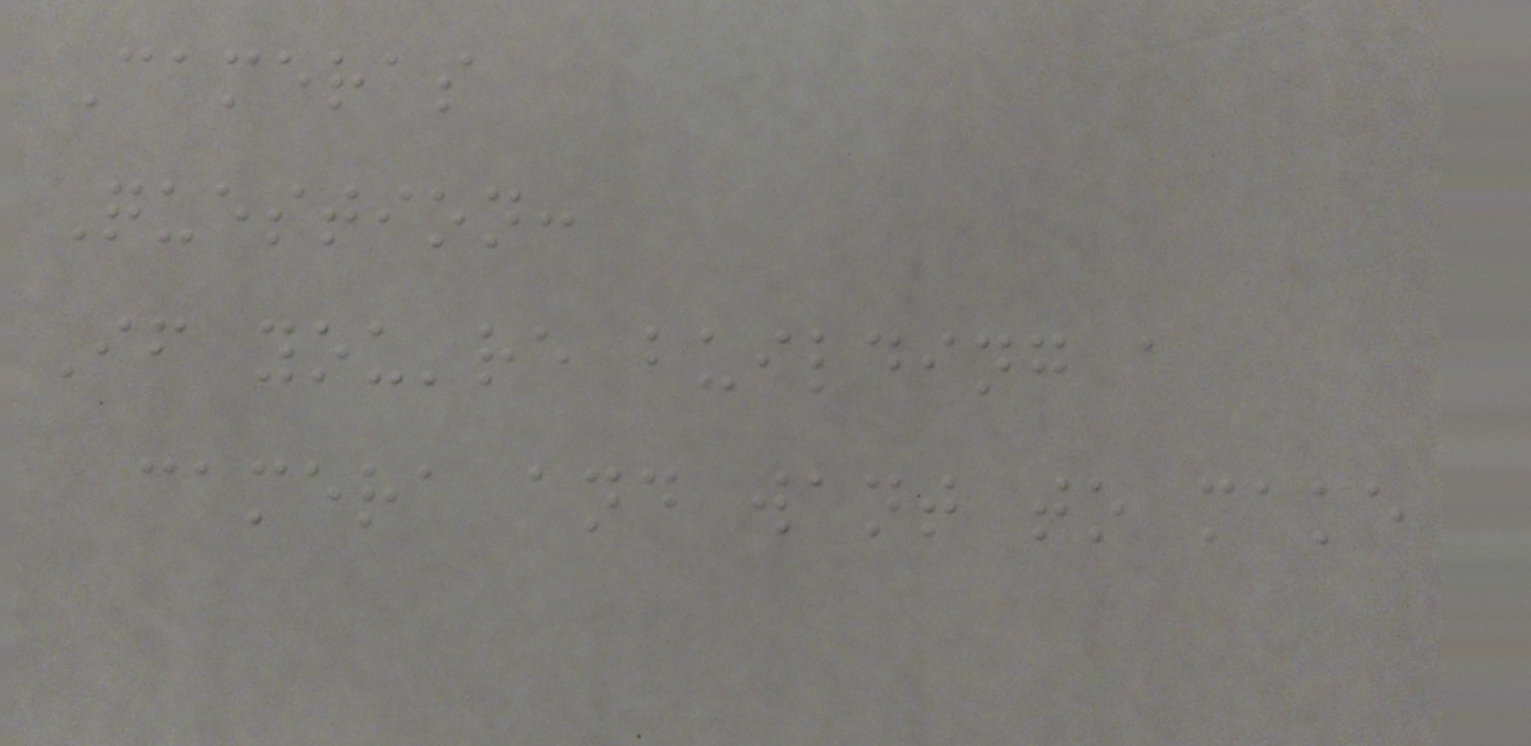Cameras
Question:
If you're building a
camera and want to make
